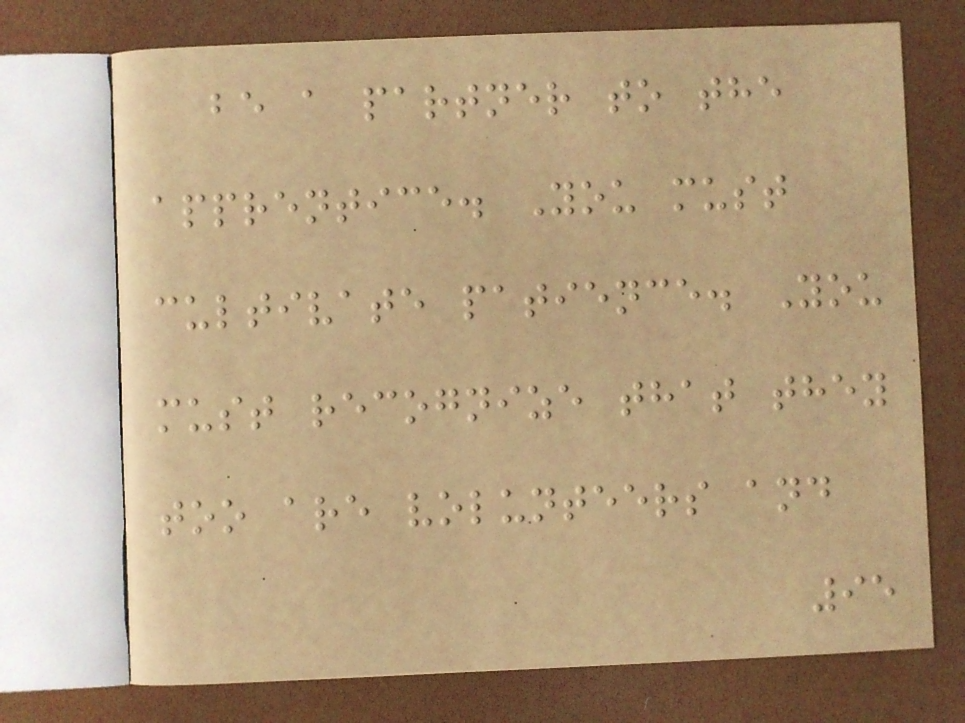be a partner to the
apprentice. You must
cultivate patience. You
must recognize that they
too are volunteers and
95
